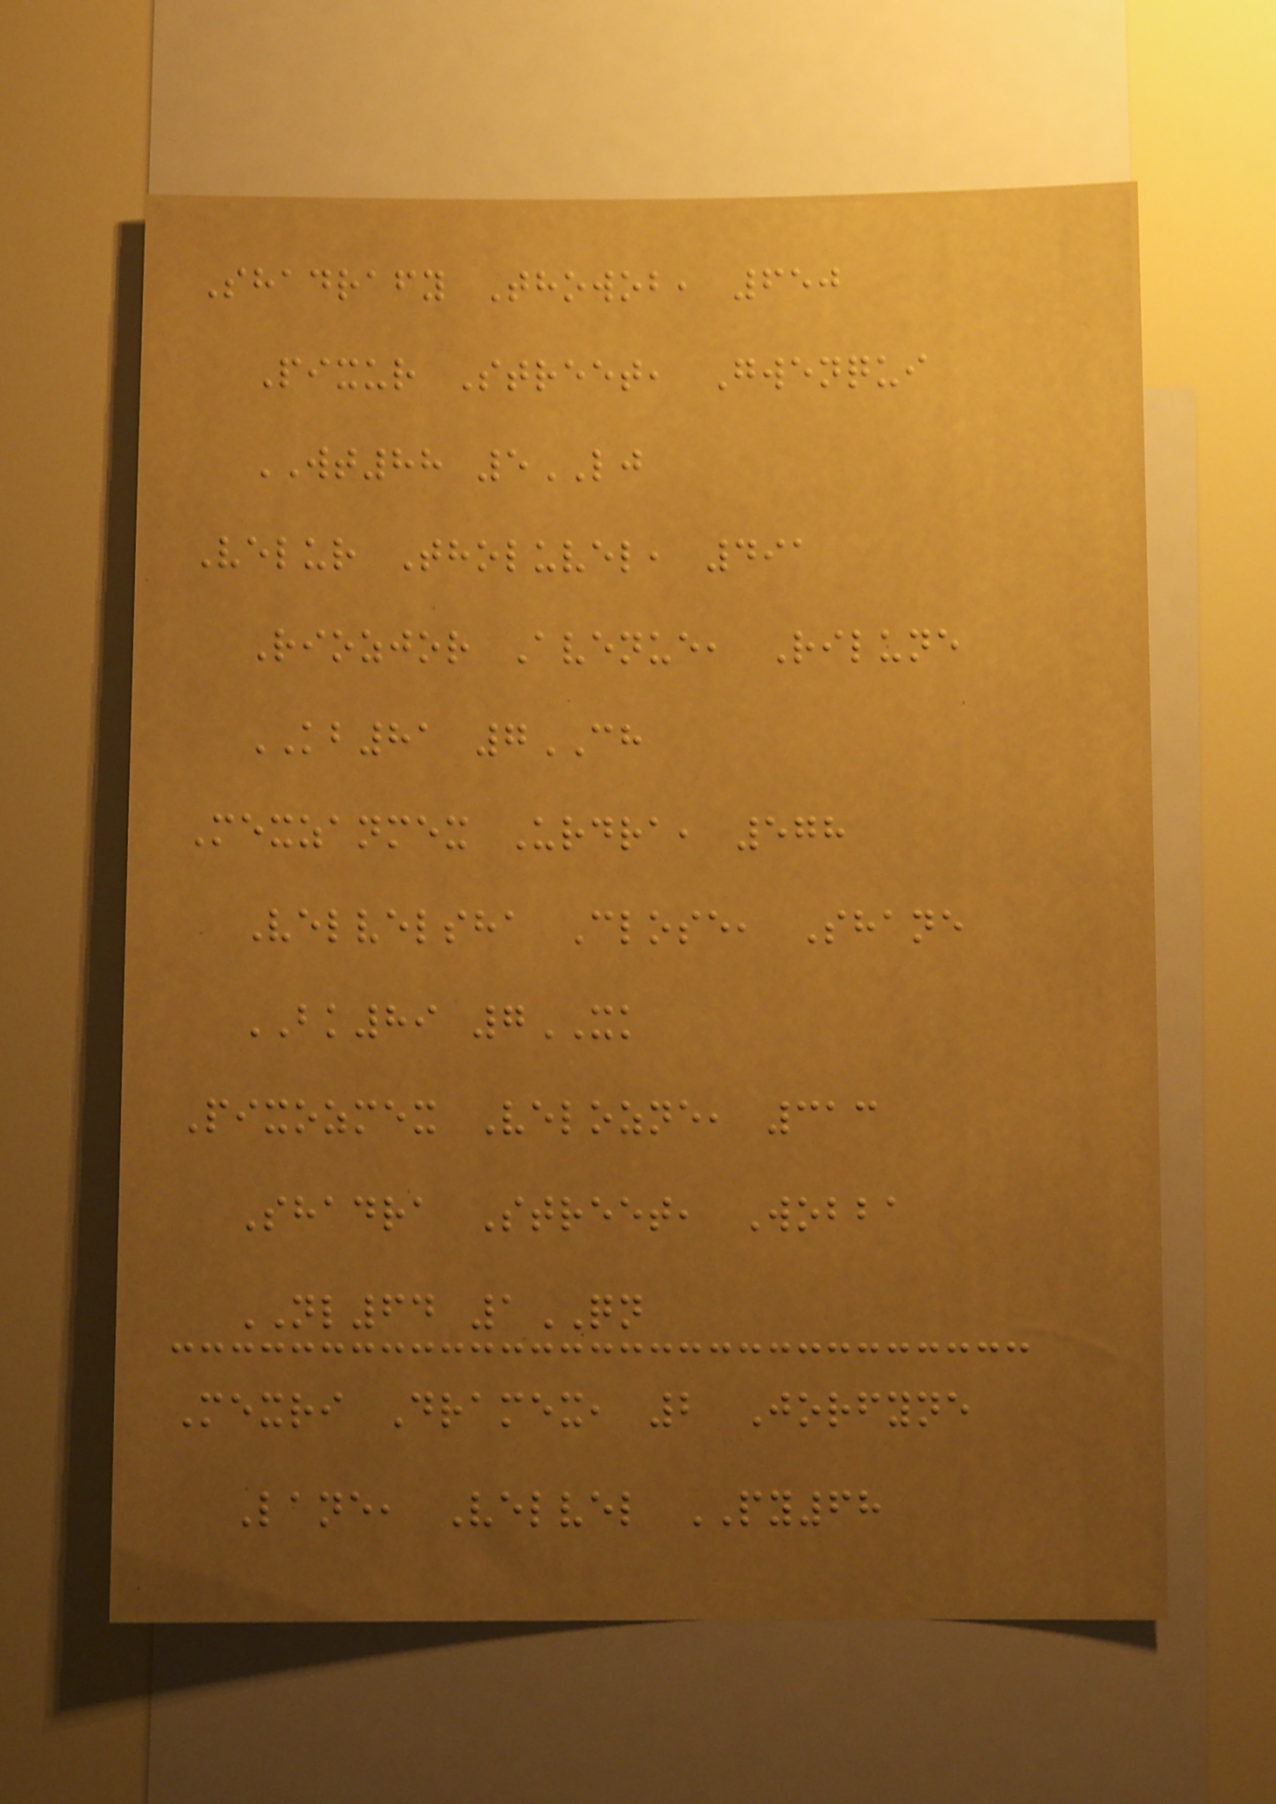Shadrafy Thowob, 650
Pixur Street, Gwenqui
WT88 5LJ
Velur Tholuvel, 491
Riozjor Avenue, Rilune
KB81 7CH
Mexzanmex Urdra, 578
Velvelsha Close, Shane
BK89 7XK
Pixozmex Velozne, 313
Shadra Street, Wobba
NL64 1QN
Mexri Dramex, 2 Jorfyne
Lane, Velvel PY68
